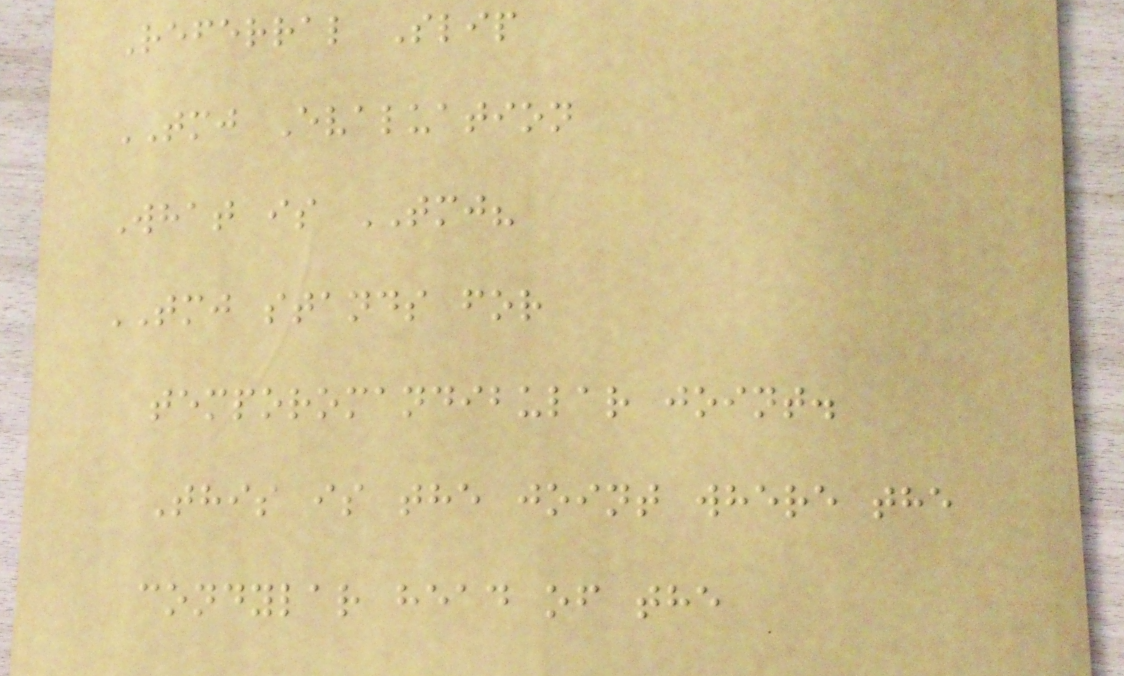Referral Slip
TMJ Evaluation
What is TMJ?
TMJ stands for
temporomandibular joint.
This is the joint where the
condylar head of the
